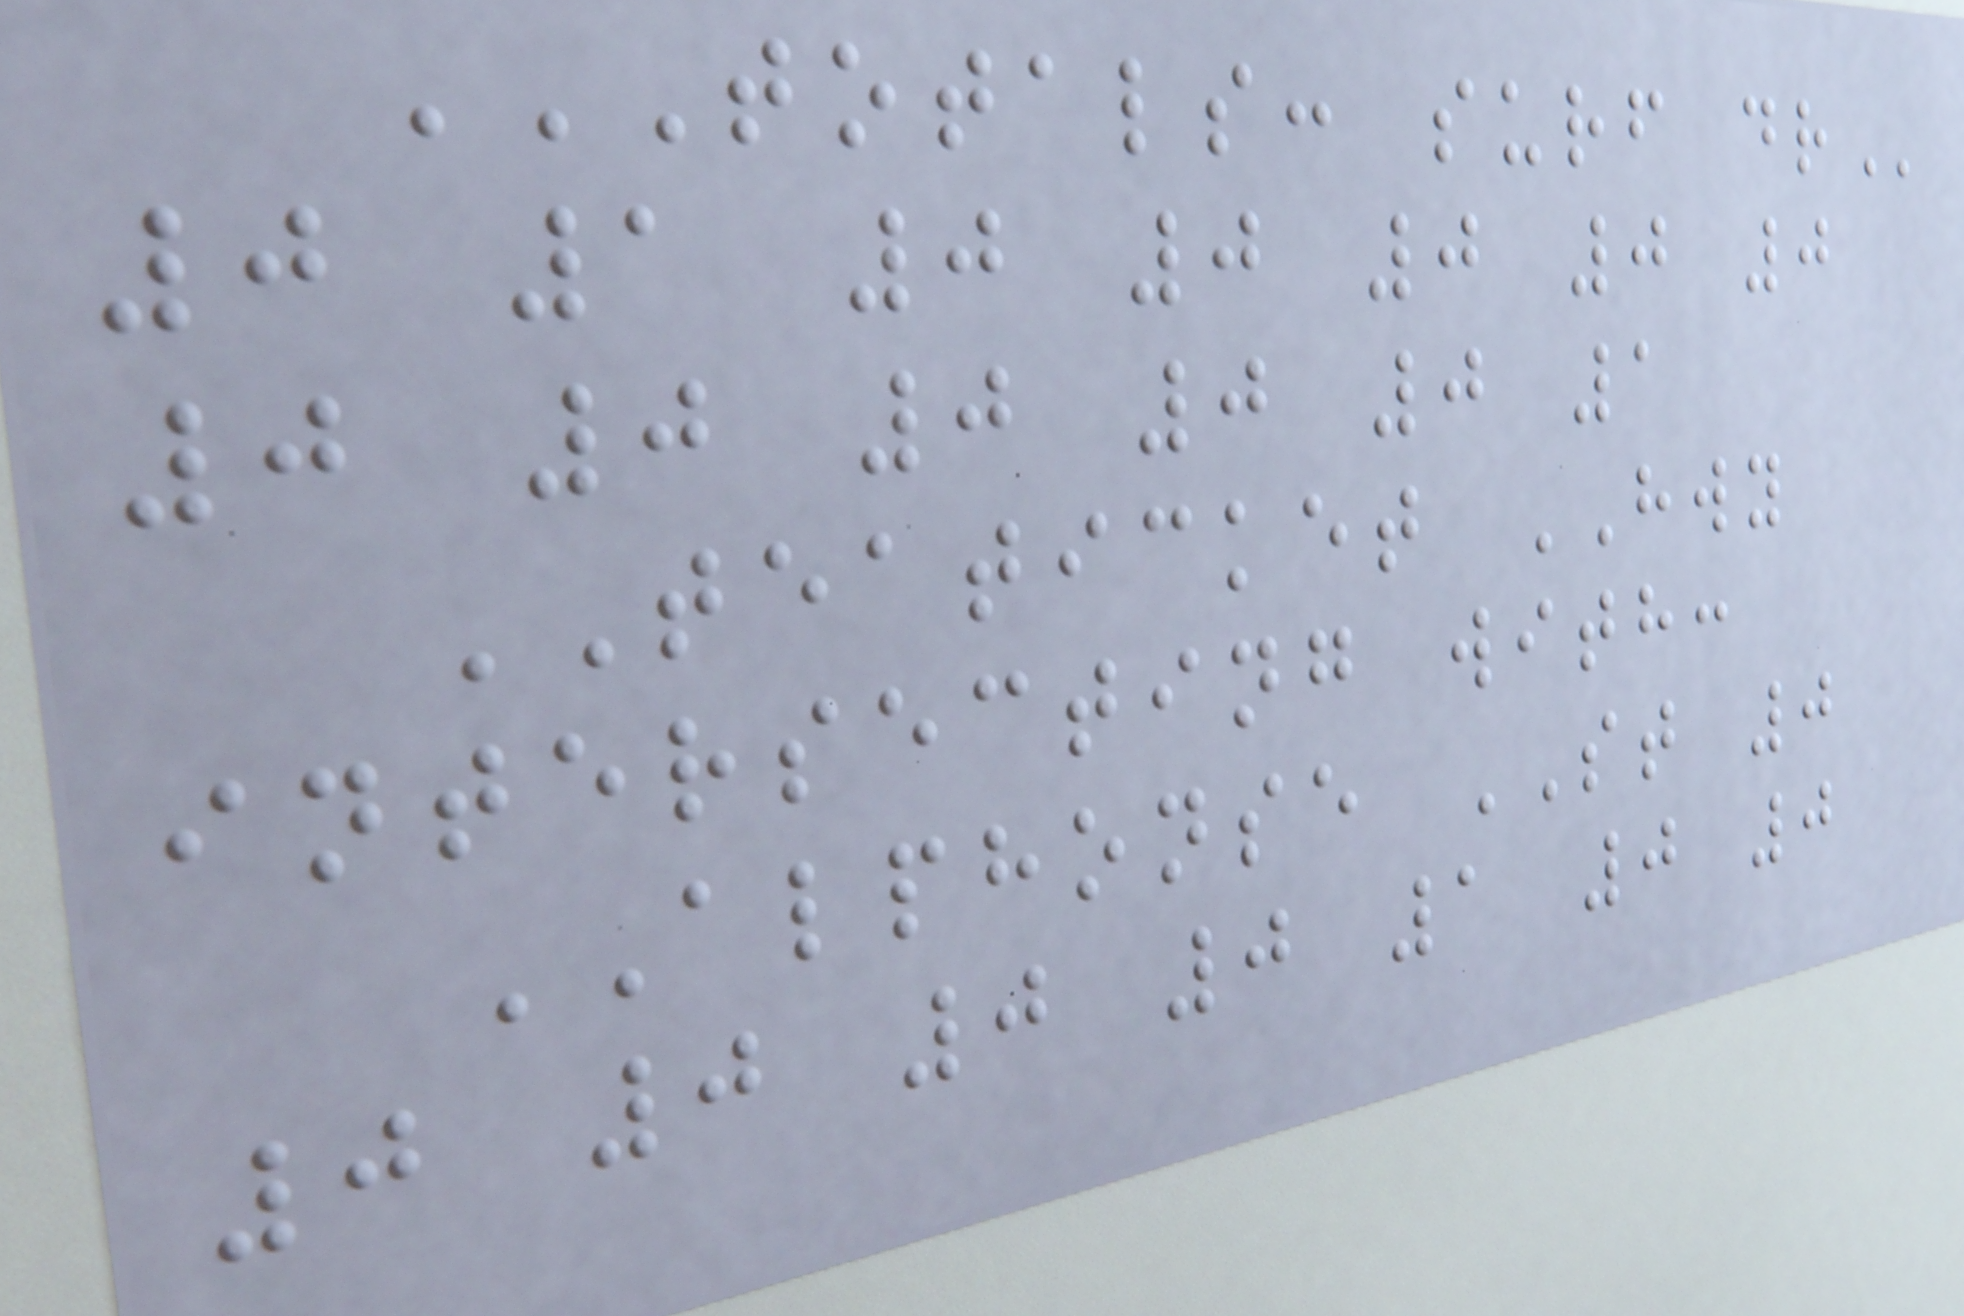TOTALS: SURF DR
0 1 0 0 0 0 0
0 0 0 0 0 1
TEATICKET HWY
intersecting with:
ALPHONSE ST 0
0 0 0 0 1 0 0
